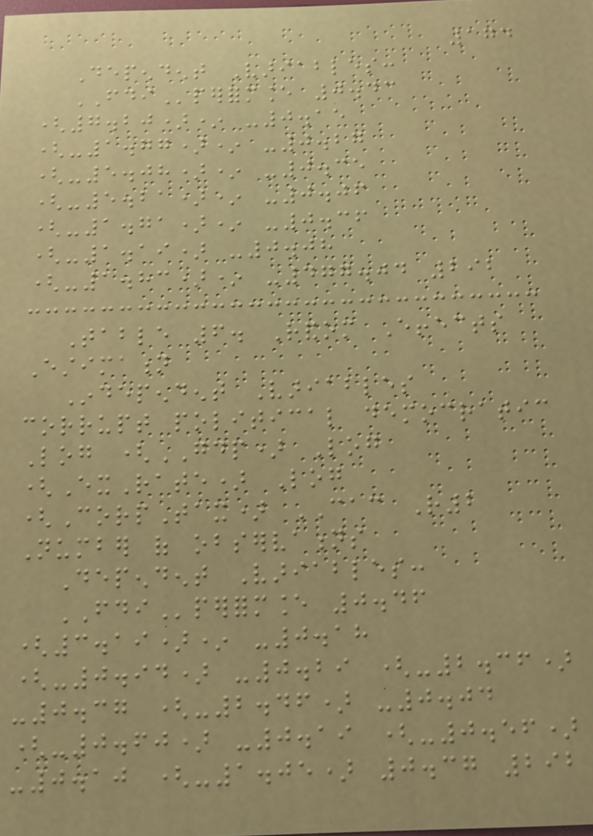174
Dependent Variables:
FDIperformance 0.43
(7.20)* -0.15
(-1.77)* -0.27
(-5.08)* -0.35
(-5.21)* -0.06
(-1.71)* -0.36
(-1.19) -0.08
(-1.83)* -477.04 292
Table 6. Random Effects
Estimation
Independent Variables
corrupt political democratic
Log (GDP) Log
(ExRate) Log
(CorpTax) CAC R2
Number of observations
Dependent Variables:
FDIperformance 0.46
(3.19)* -0.18
(-0.94) -0.29 (-2.36)
-0.37 (-2.46) -0.04
(-0.60) -0.19 (-0.56)
-0.10 (-1.05) 0.37 292
